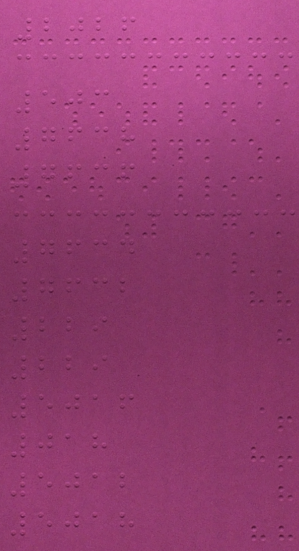2026
503
7638
7636
7634
7632
229
229
5016
018
5012
5018
